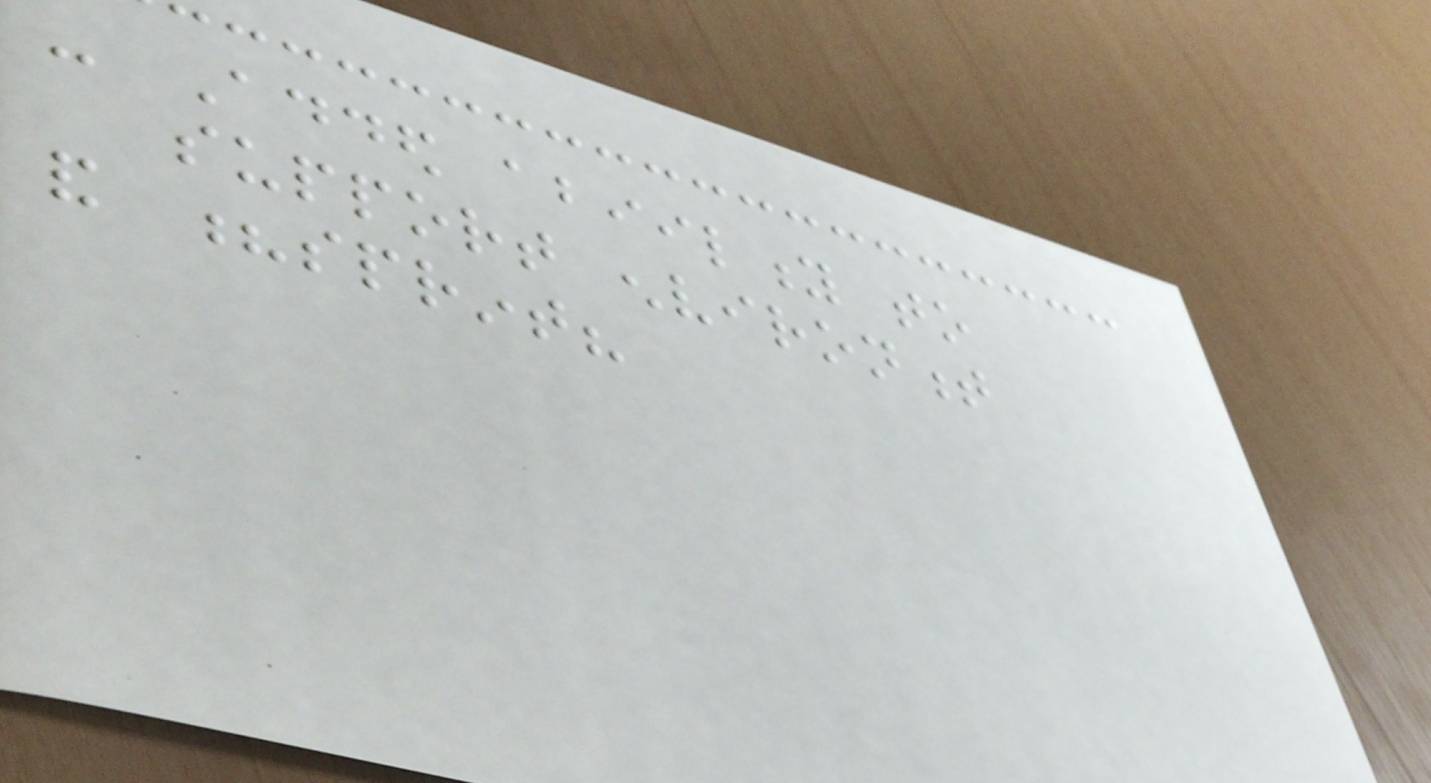- Added abiility to
support environment
and ?sprint?
